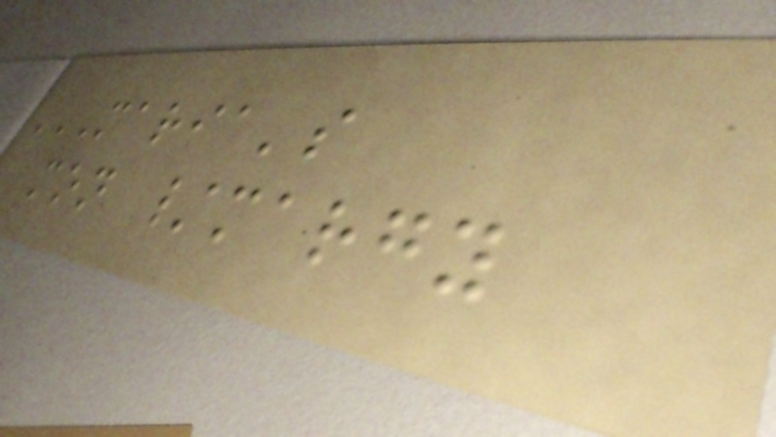MARIA'S
MON /MARGY
